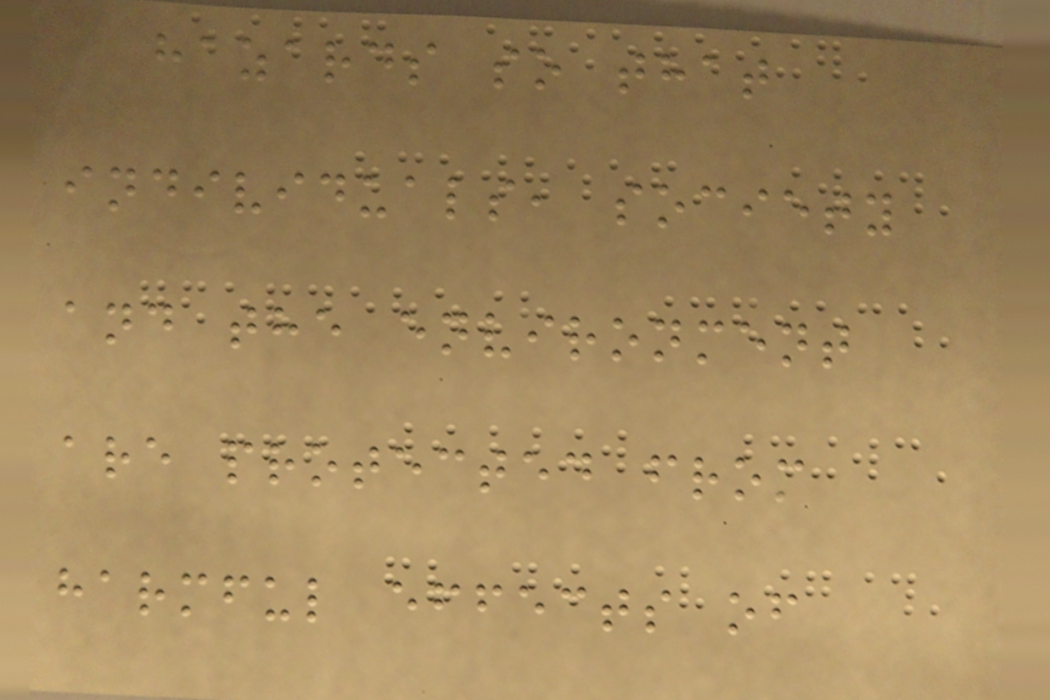hazards so that
individuals, society
and the environment
are protected from
harmful effects of
